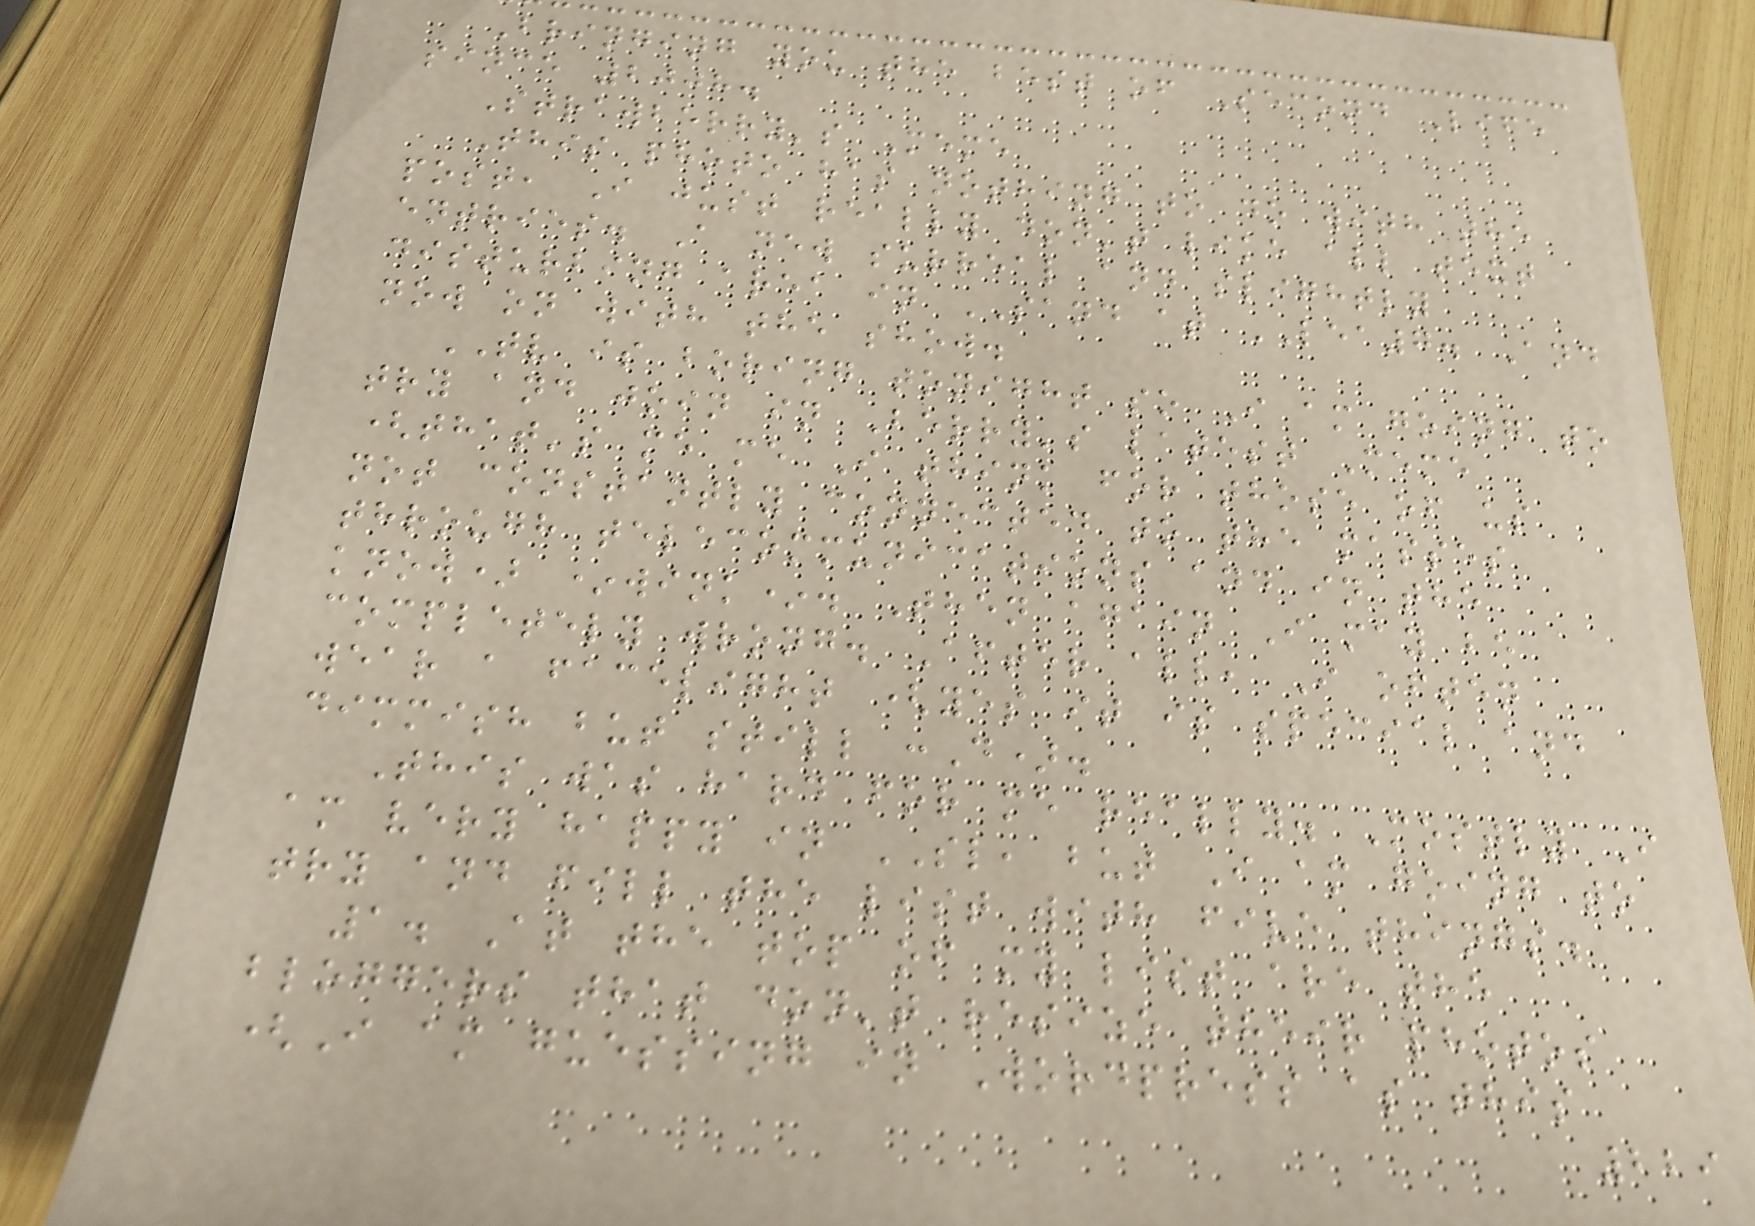Bringing you the best of Second Life
since 2008.
Strawberry's Meme
This photo has nothing to do with the
post, I just really don't like all text
entries. A new surreal and slightly
disturbing area in SAND at LEA7. And
now on with the show.
TV is boring tonight so I am going to
try and join in Berry's latest Meme
(that's me me I think for those of us
not constantly connected to the masses
through telecommunications and in the
know) *wink*. Then again I may be
completely wrong. After all, I often
wear a facelight (yes it is special and
dimmish but still :D).
This was hard for me really. Mostly I
am very happy in SL, but I am going to
try and fill the list with five things.
1. At the top of my list are the
bloggers that don't resize their photos
(I am guessing in Wordpress as this
229
